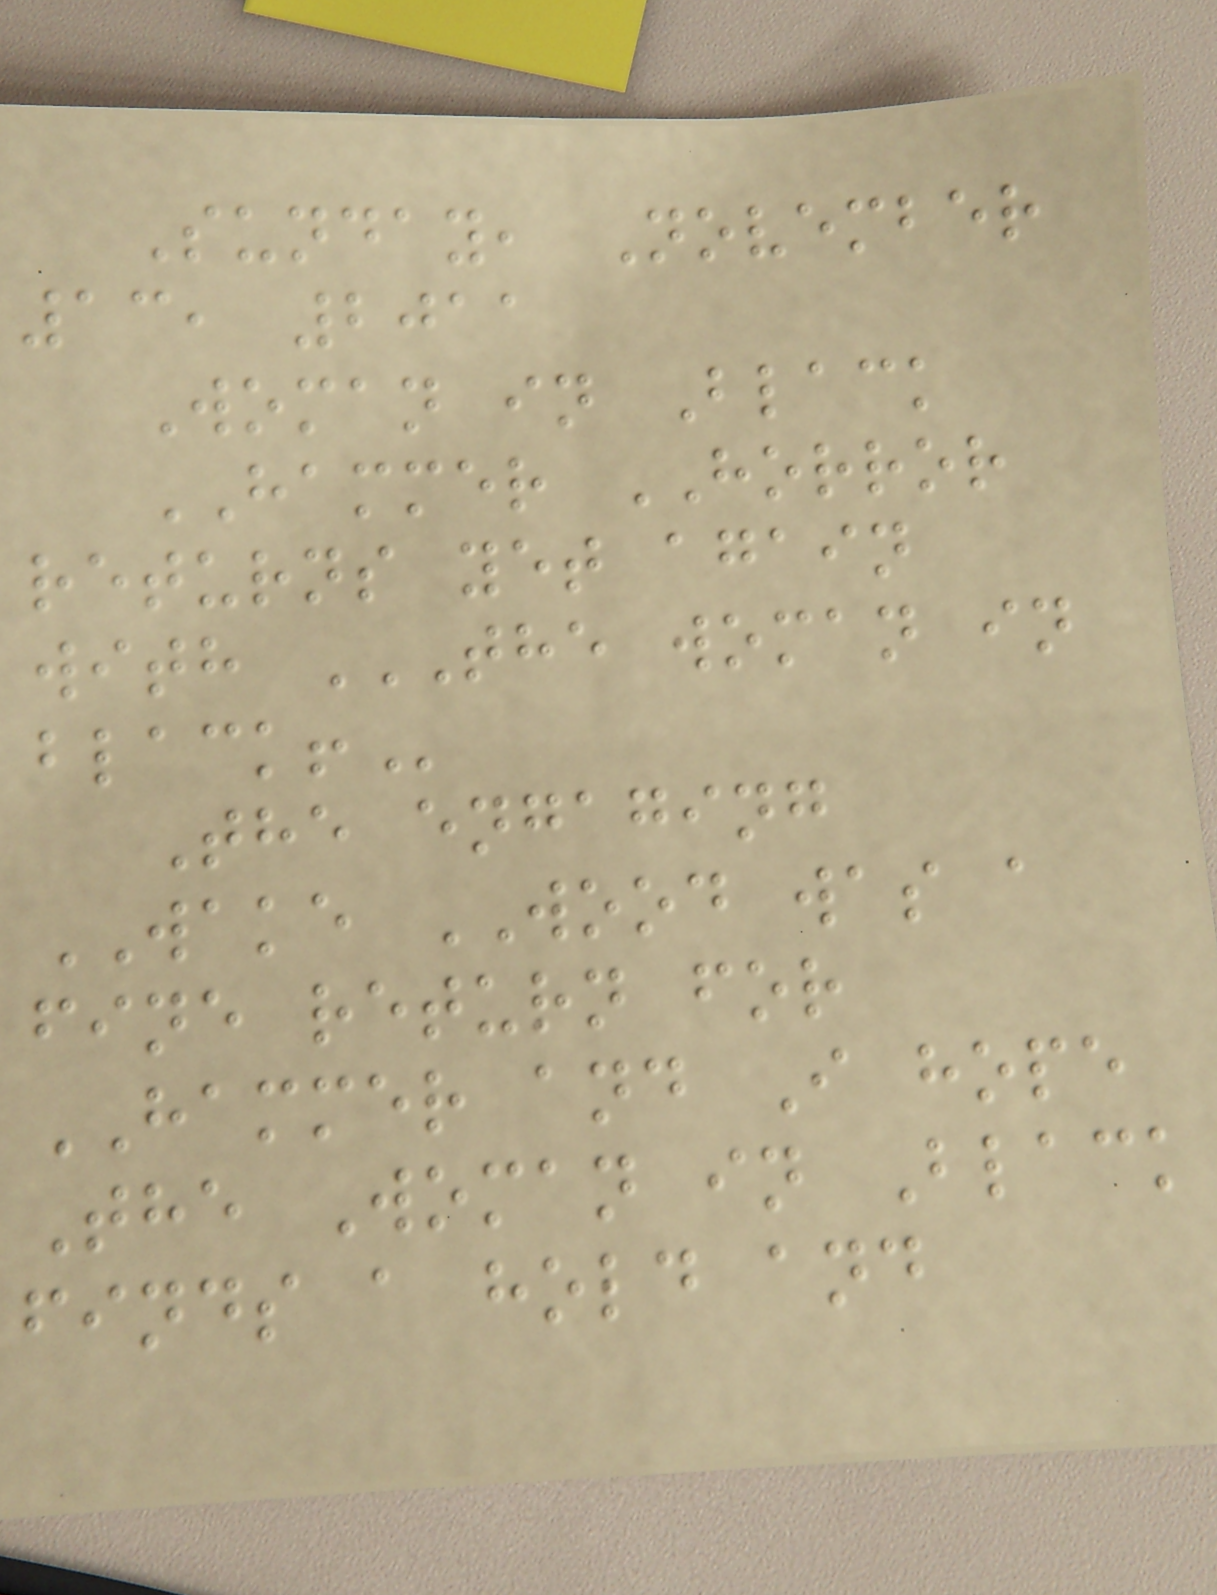Sunday, November
13, 2011
Woman in Black
HAMMER HORROR
returns yet again
with THE WOMAN IN
BLACK!
The engaging
WAKE WOOD was a
fine return for
HAMMER and I hope
The Woman in Black
finds a hold and
